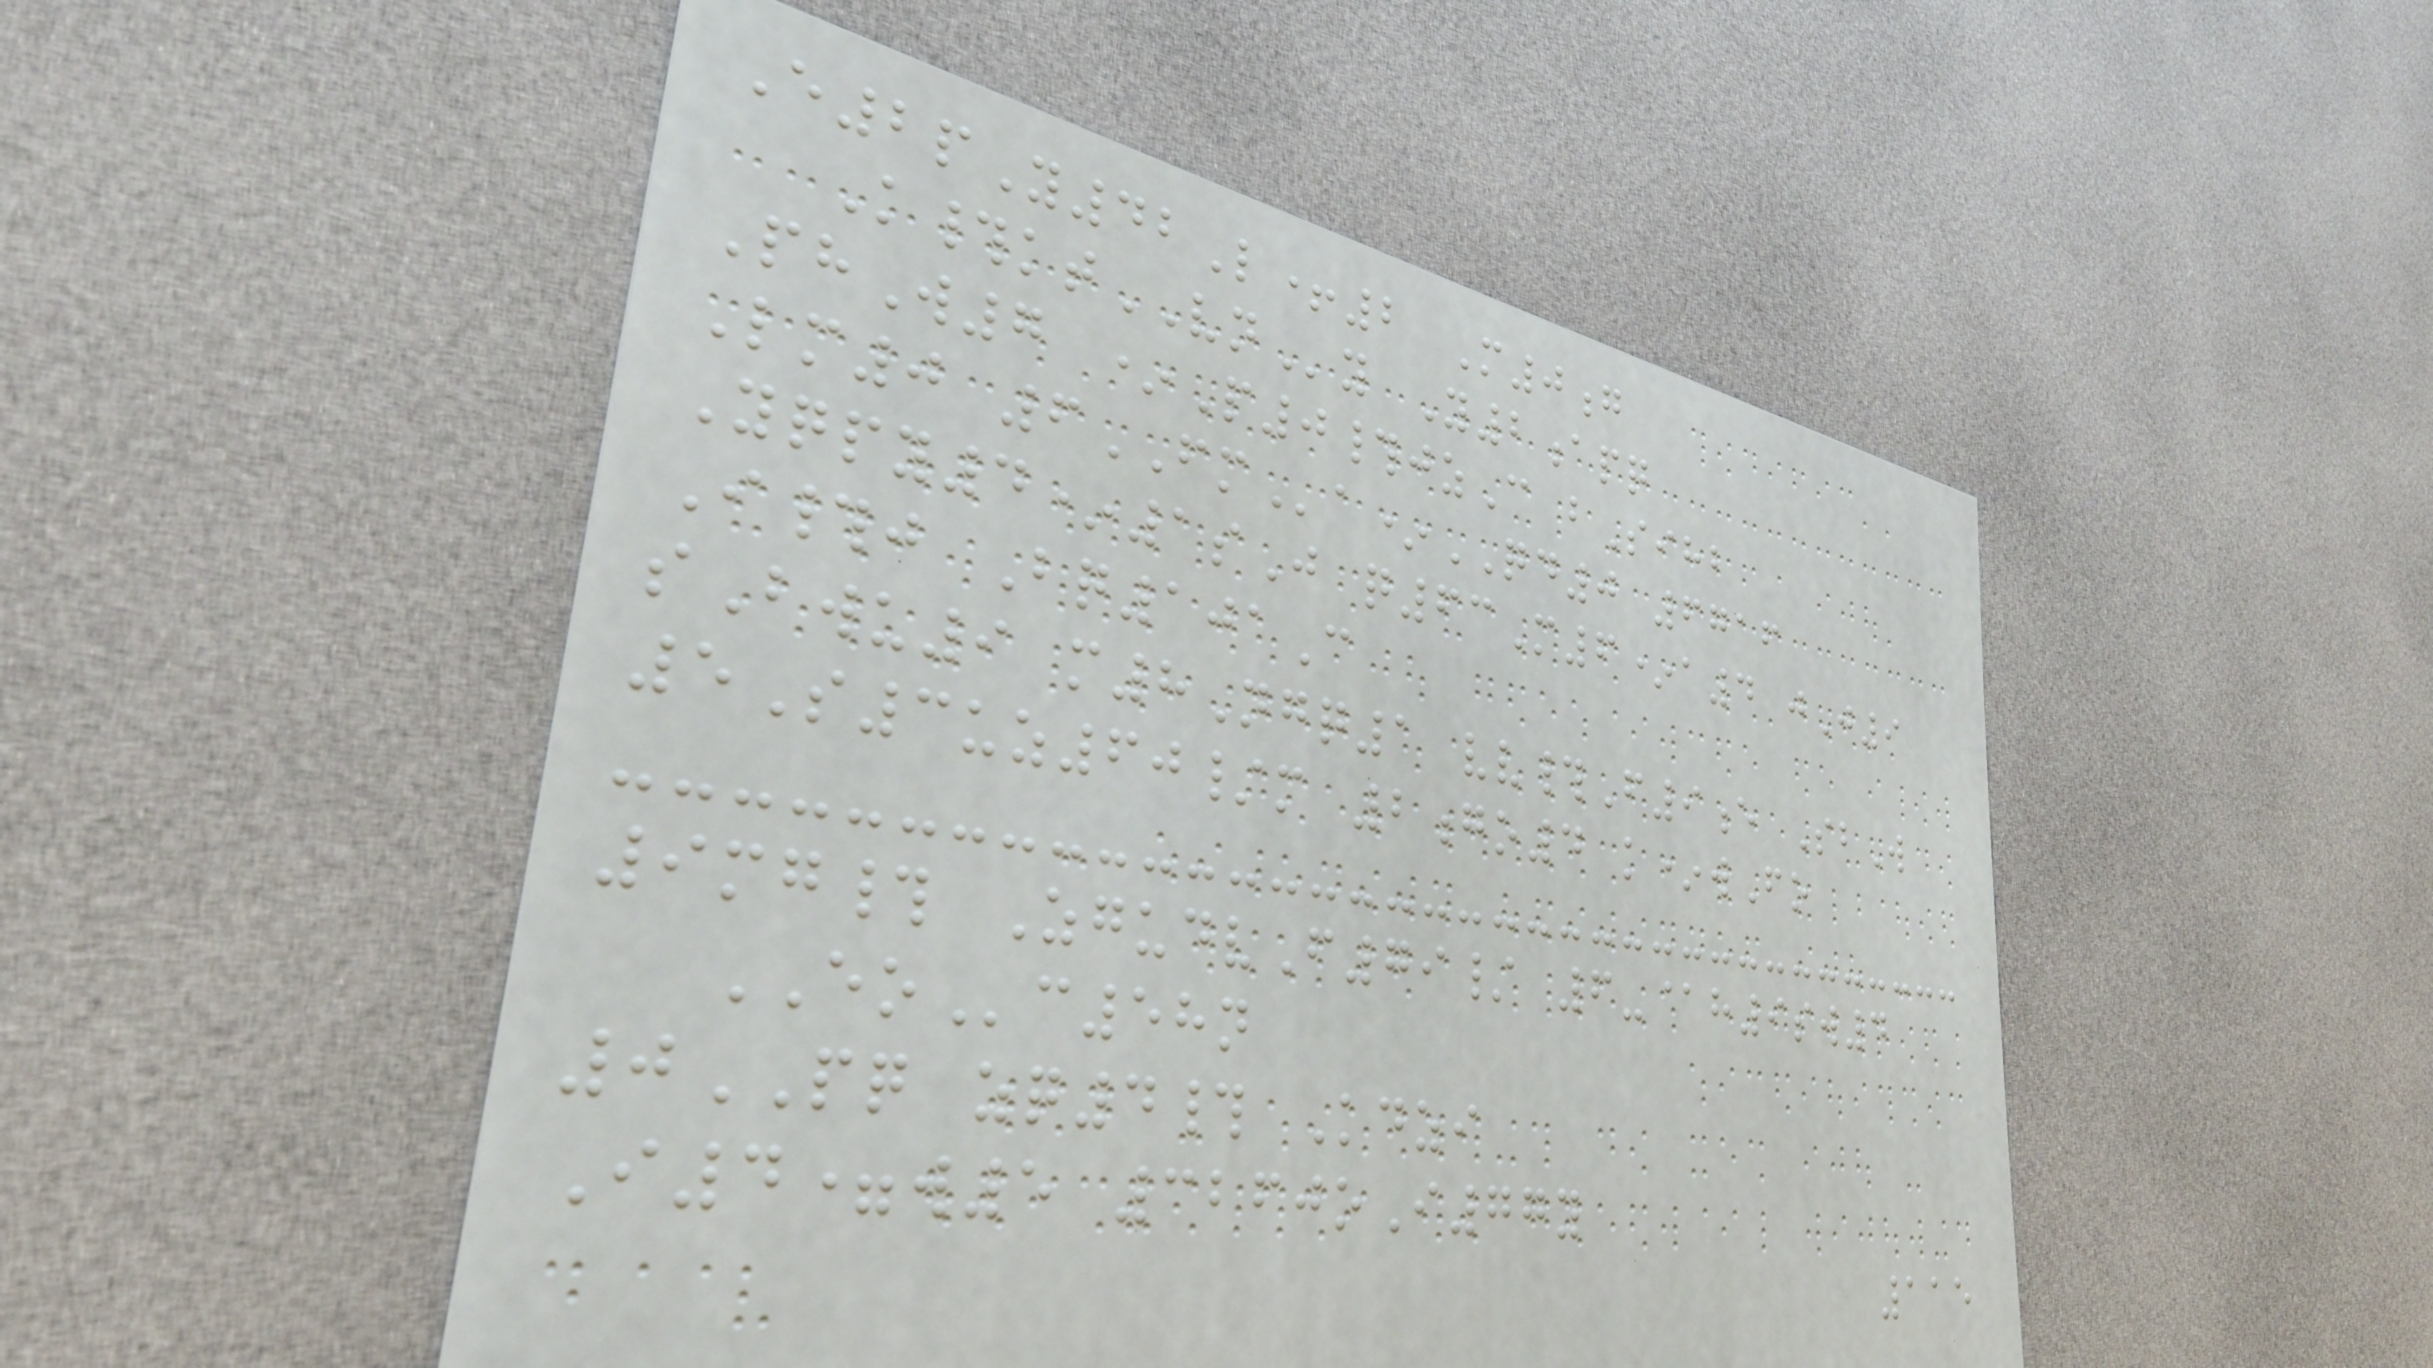E2pY42L+2 M0g
K#ktVNy Y2apq
PhW7 *P0#jzC bSihb
Lm0 6FMa*QD0 6716
Yqpy4*1sJ q63M6*a4 jJ9
I#j Bq101C
sBwu9 m8Ngq1 vv#F9e SbW
5S3uz60/m 2go4 k*wFo
9mg# ZgudvF79/ 6-@h9sw4
EOc58n
0PQ zq4# Kdzi
I4=w5 3260oI77y
115
